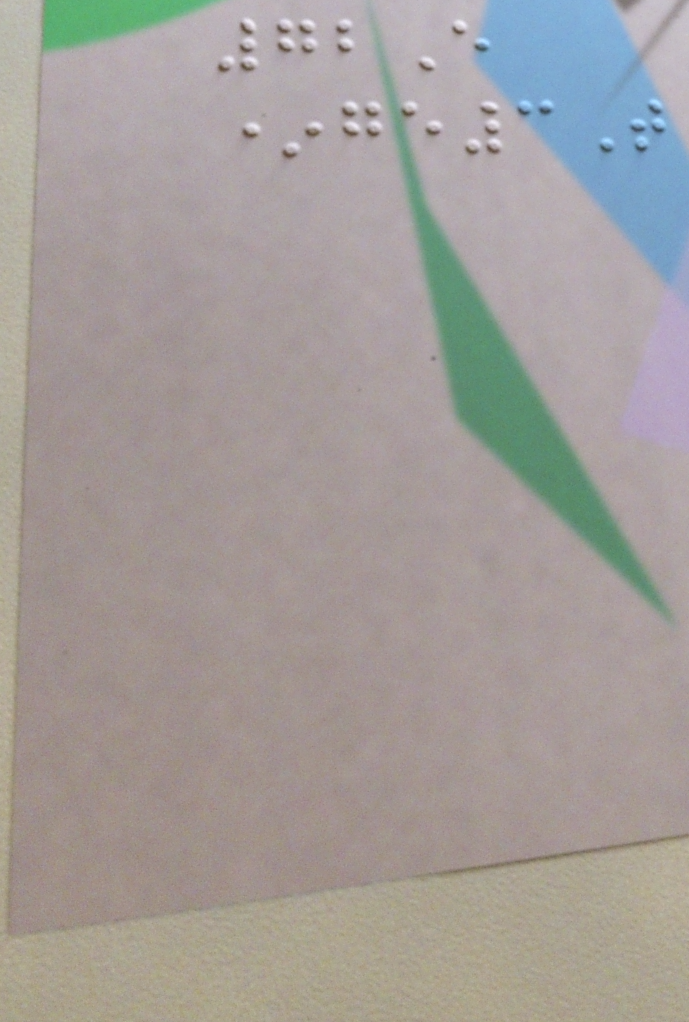72E
*ge3T
